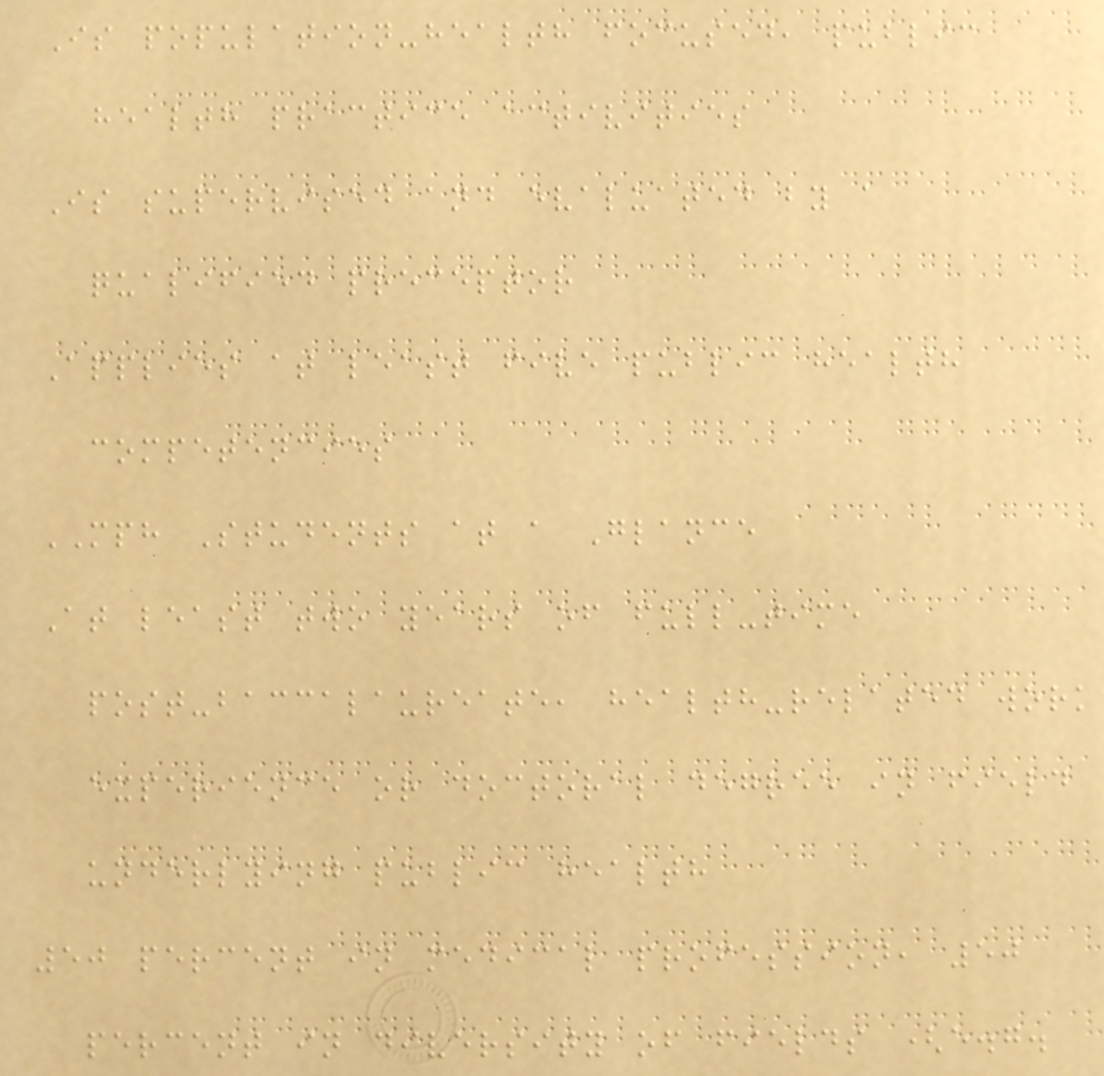Is population-health focused, public
health practice activities
Is supervised and evaluated by a
qualified preceptor
Applies at least five public health
competencies
MPH Students at a Glance
At least two years of full-time
post-baccalaureate, health-related work
experience or doctoral degree in field
underlying public health
50 percent in medical profession, 50
percent in diversity of fields (e.g.
